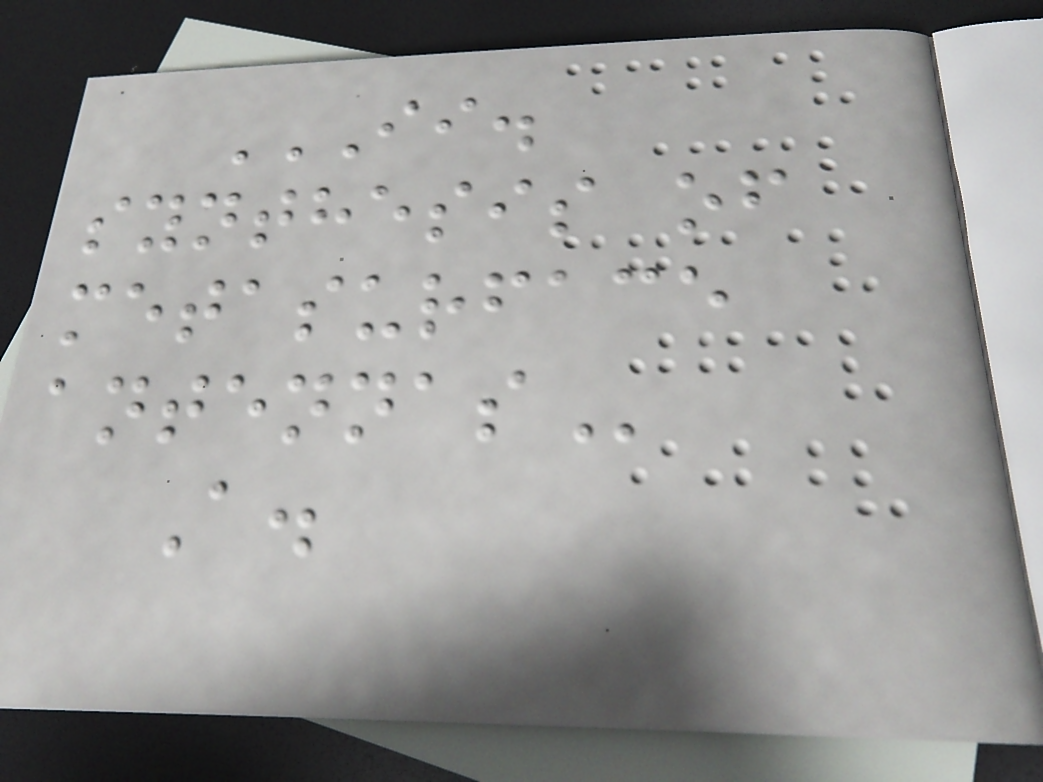II.
SYNTHESIS OF
METASURFACE
ANTENNAS
A.
